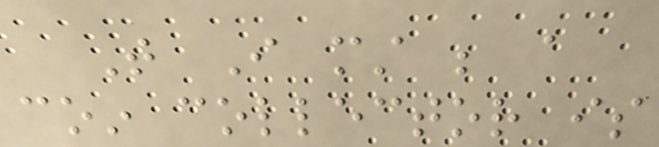That I must be a
coin collector is
